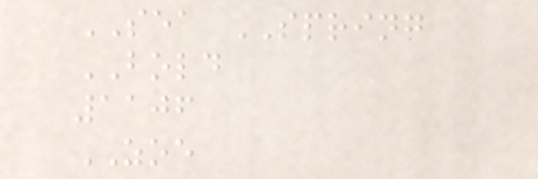SEA SPRING
BOLD
1106
ZOE
